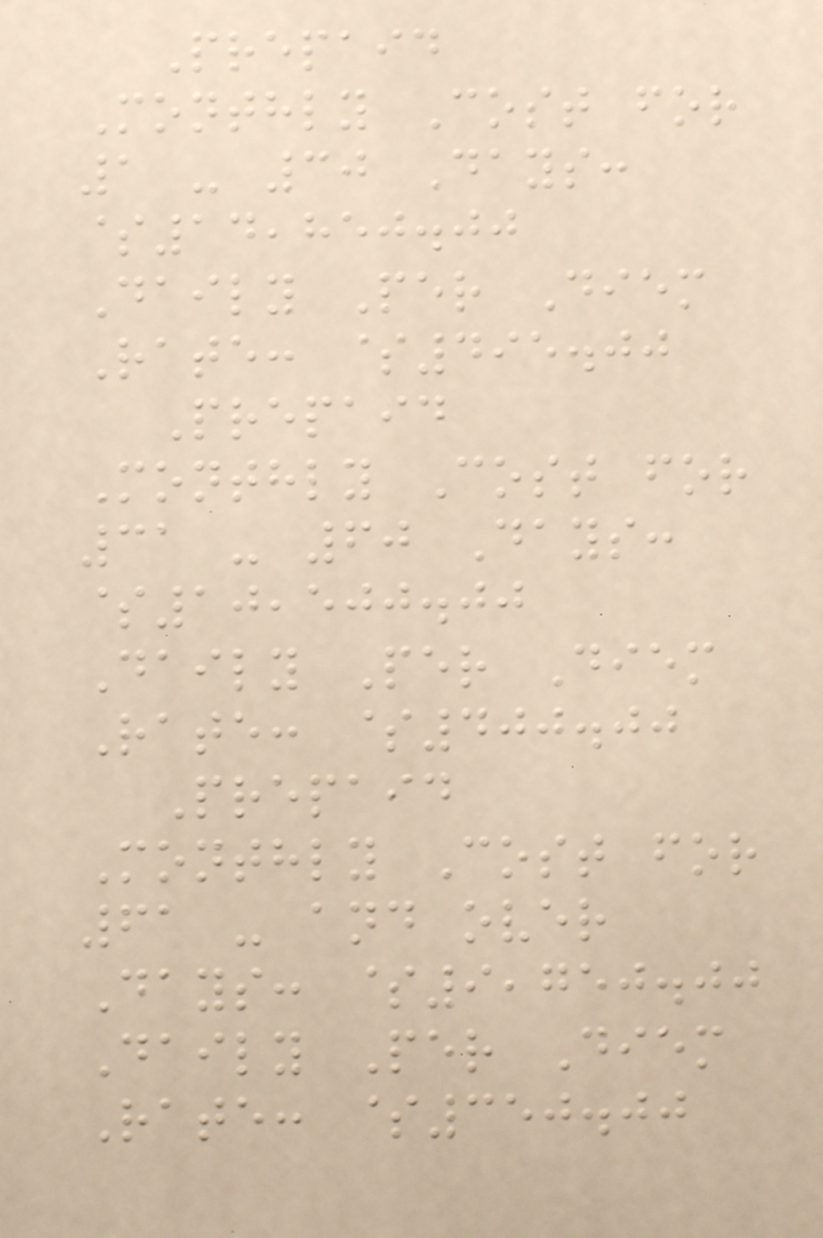Prepaid
Monthly Cost for
1 - 30 Days:
$14,850.00
Daily Per Diem
Rate: $495.00
Prepaid
Monthly Cost for
31 - 60 Days:
$10,500.00
Daily Per Diem
Rate: $400.00
Prepaid
Monthly Cost for
61 - and over
Days: $9,750.00
Daily Per Diem
Rate: $350.00
